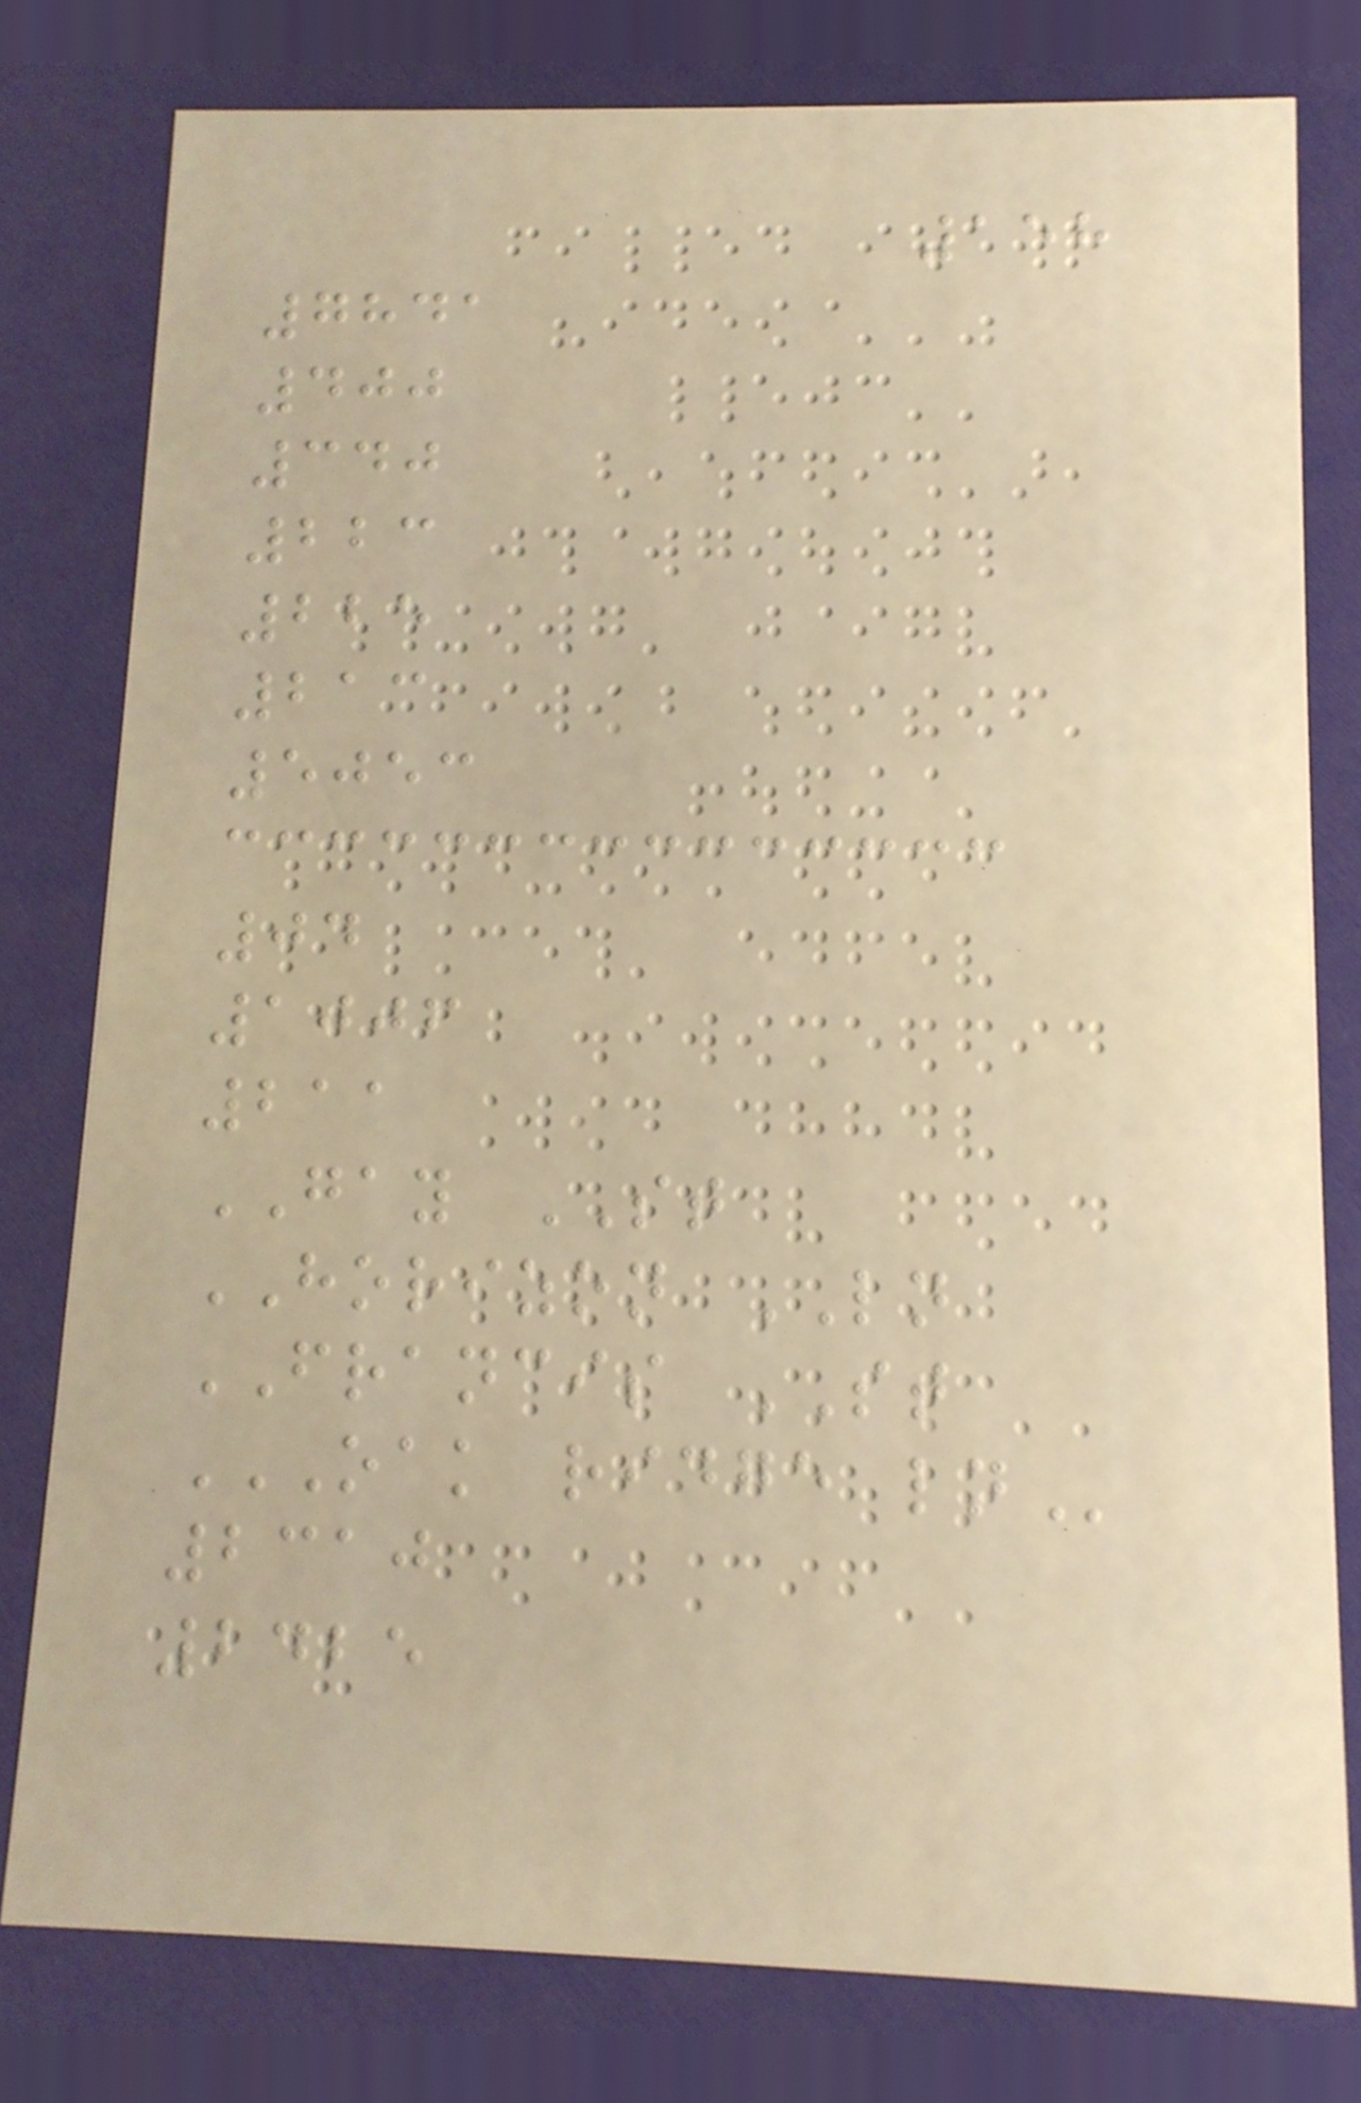158
7841
400
340
223
225
213
5053
04
1006
211
GAY ST
HORIZON LN
FRANCIS ST
OAK RIDGE LN
2310
2425
